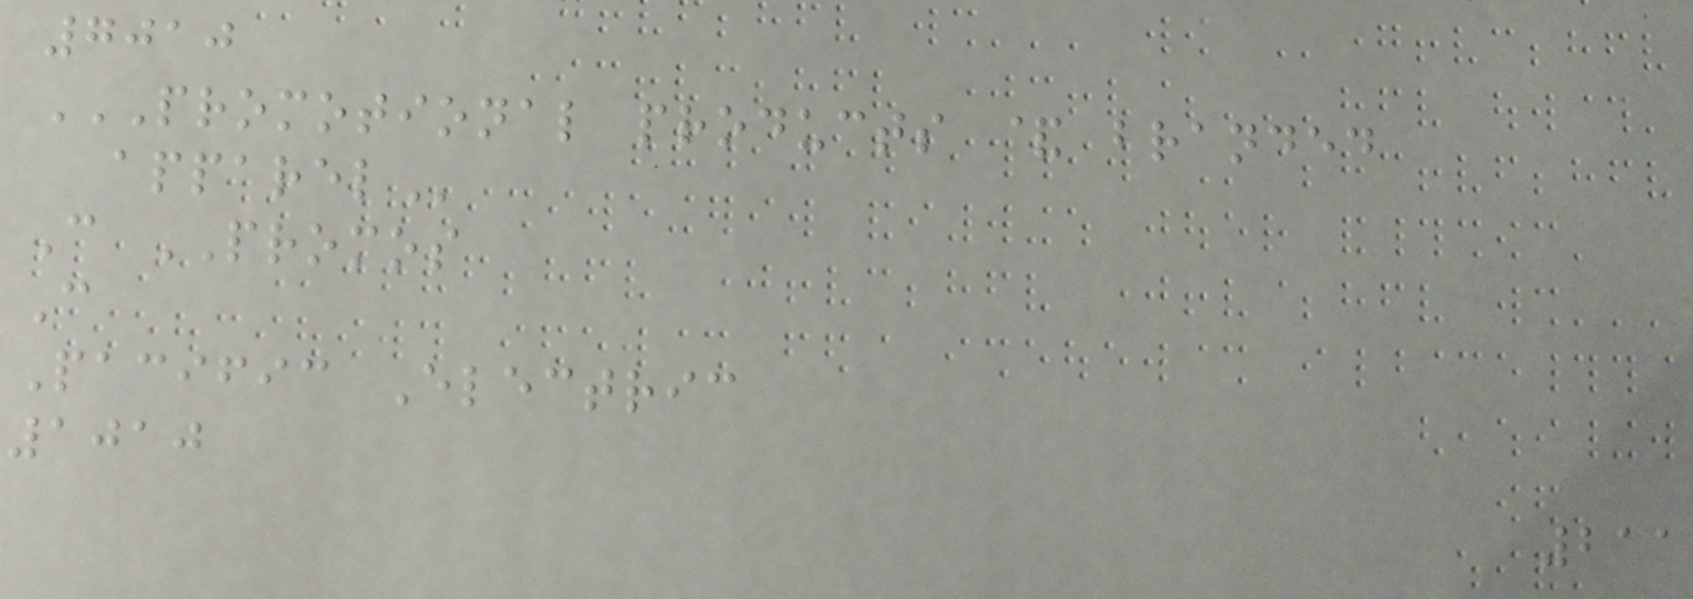7010
PROMOTIONAL PRODUCTS & BRANDED
APPAREL
C PROMOS
C
Pacific Electric
1010
211
